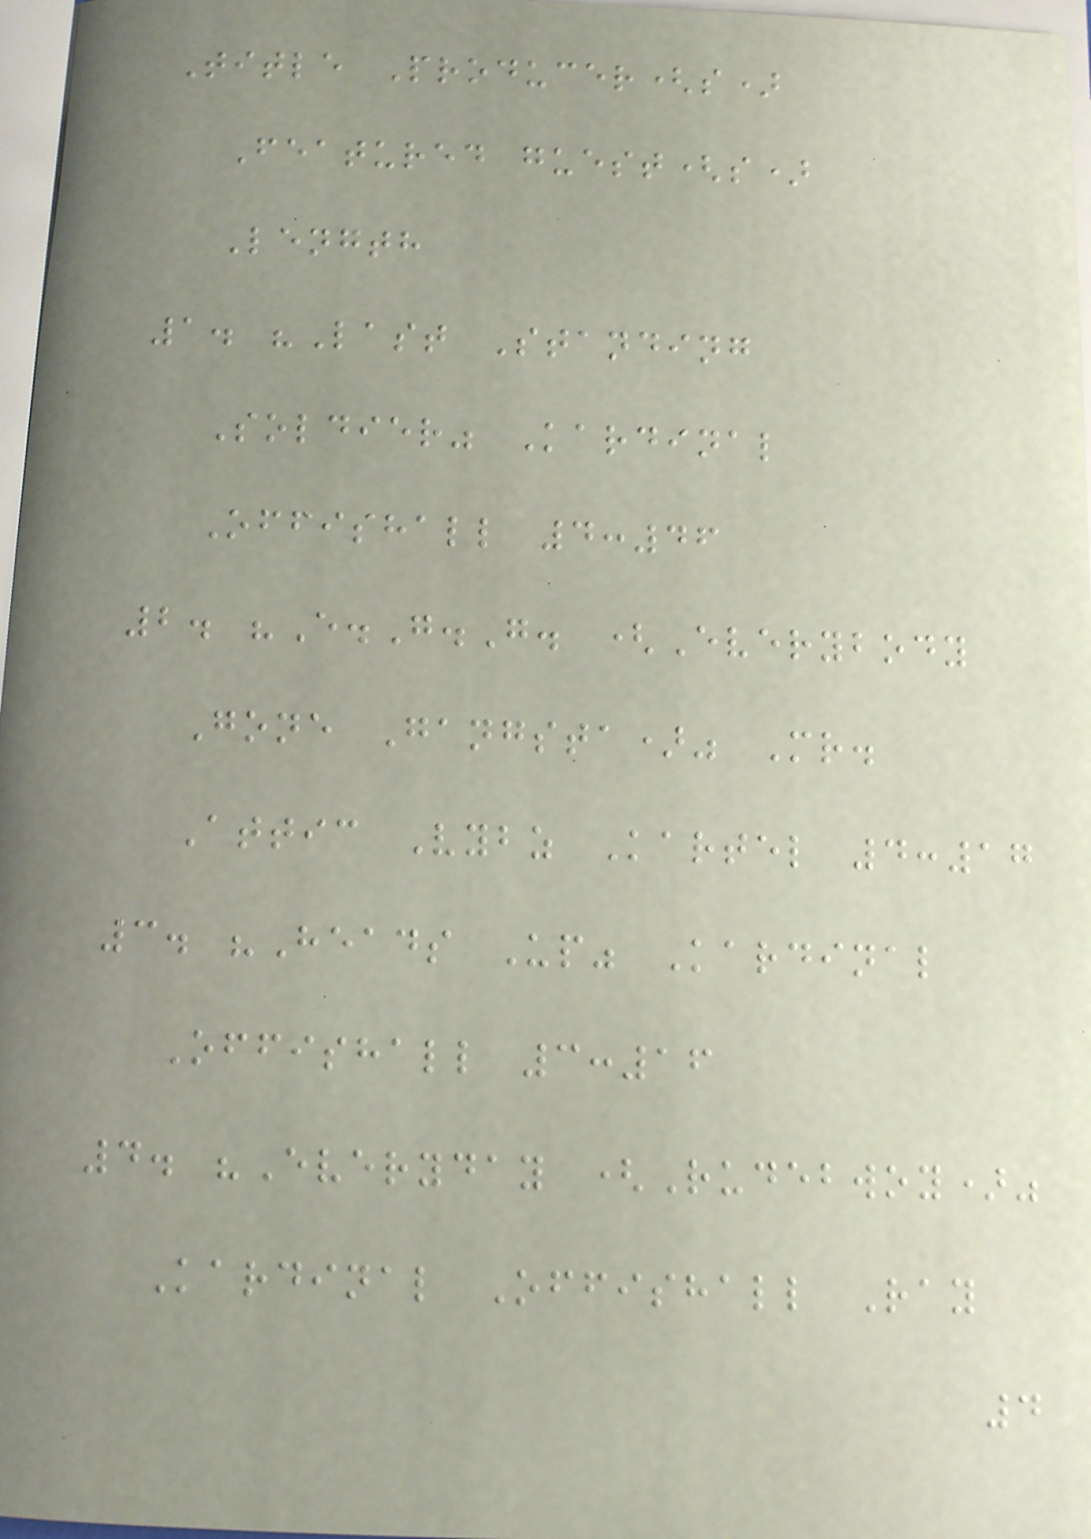Title Producer(s)
Featured guest(s)
Length
1. "Last Standing
Soldier" Kardinal
Offishall 4:46
2. "E.G.G. (Everybody
Gone Gangsta)" Mr.
Attic Vybz Kartel 4:17
3. "Heads Up" Kardinal
Offishall 3:16
4. "Everyday (Rudebwoy)"
Kardinal Offishall Ray
4
